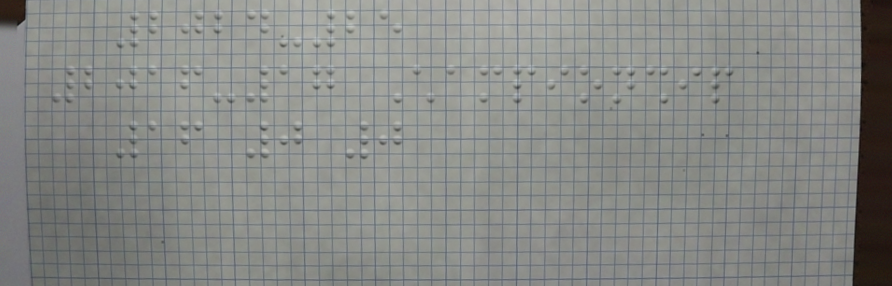2024-25
2016-17 Championship
16 0 0
